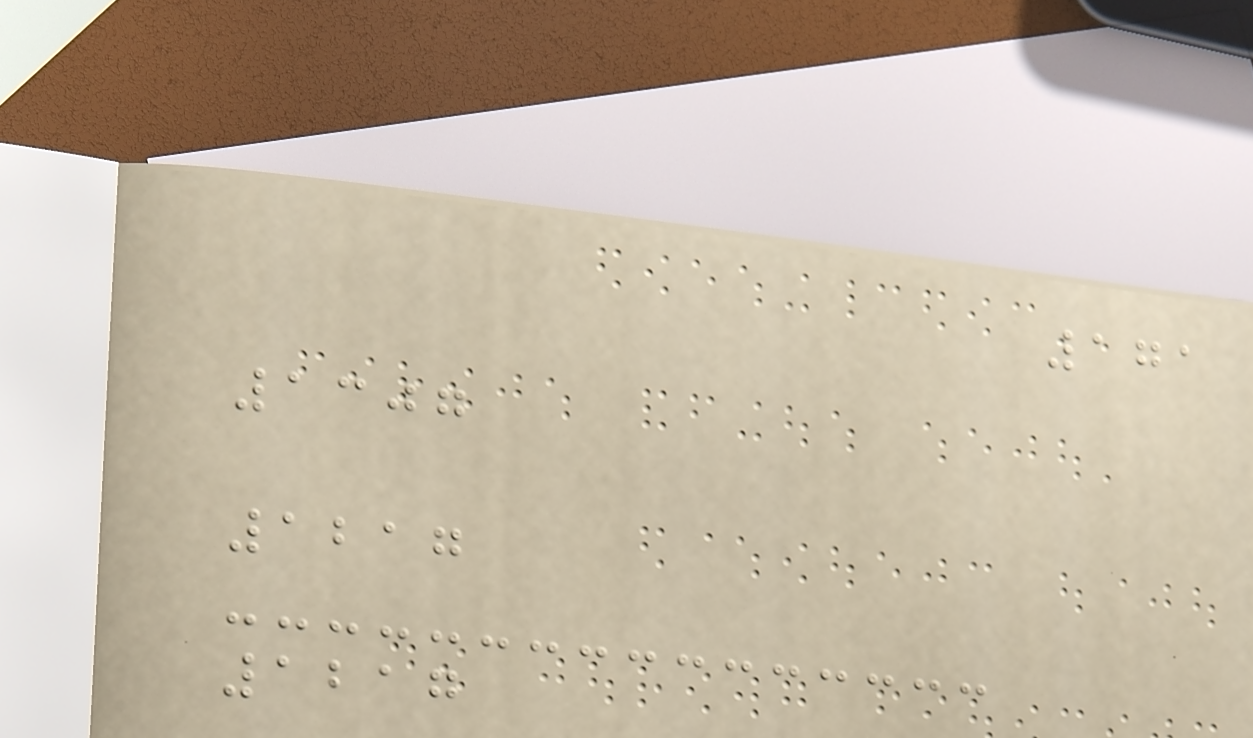171
1307
1217
1217
